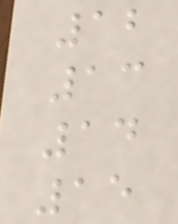12
13
14
15
